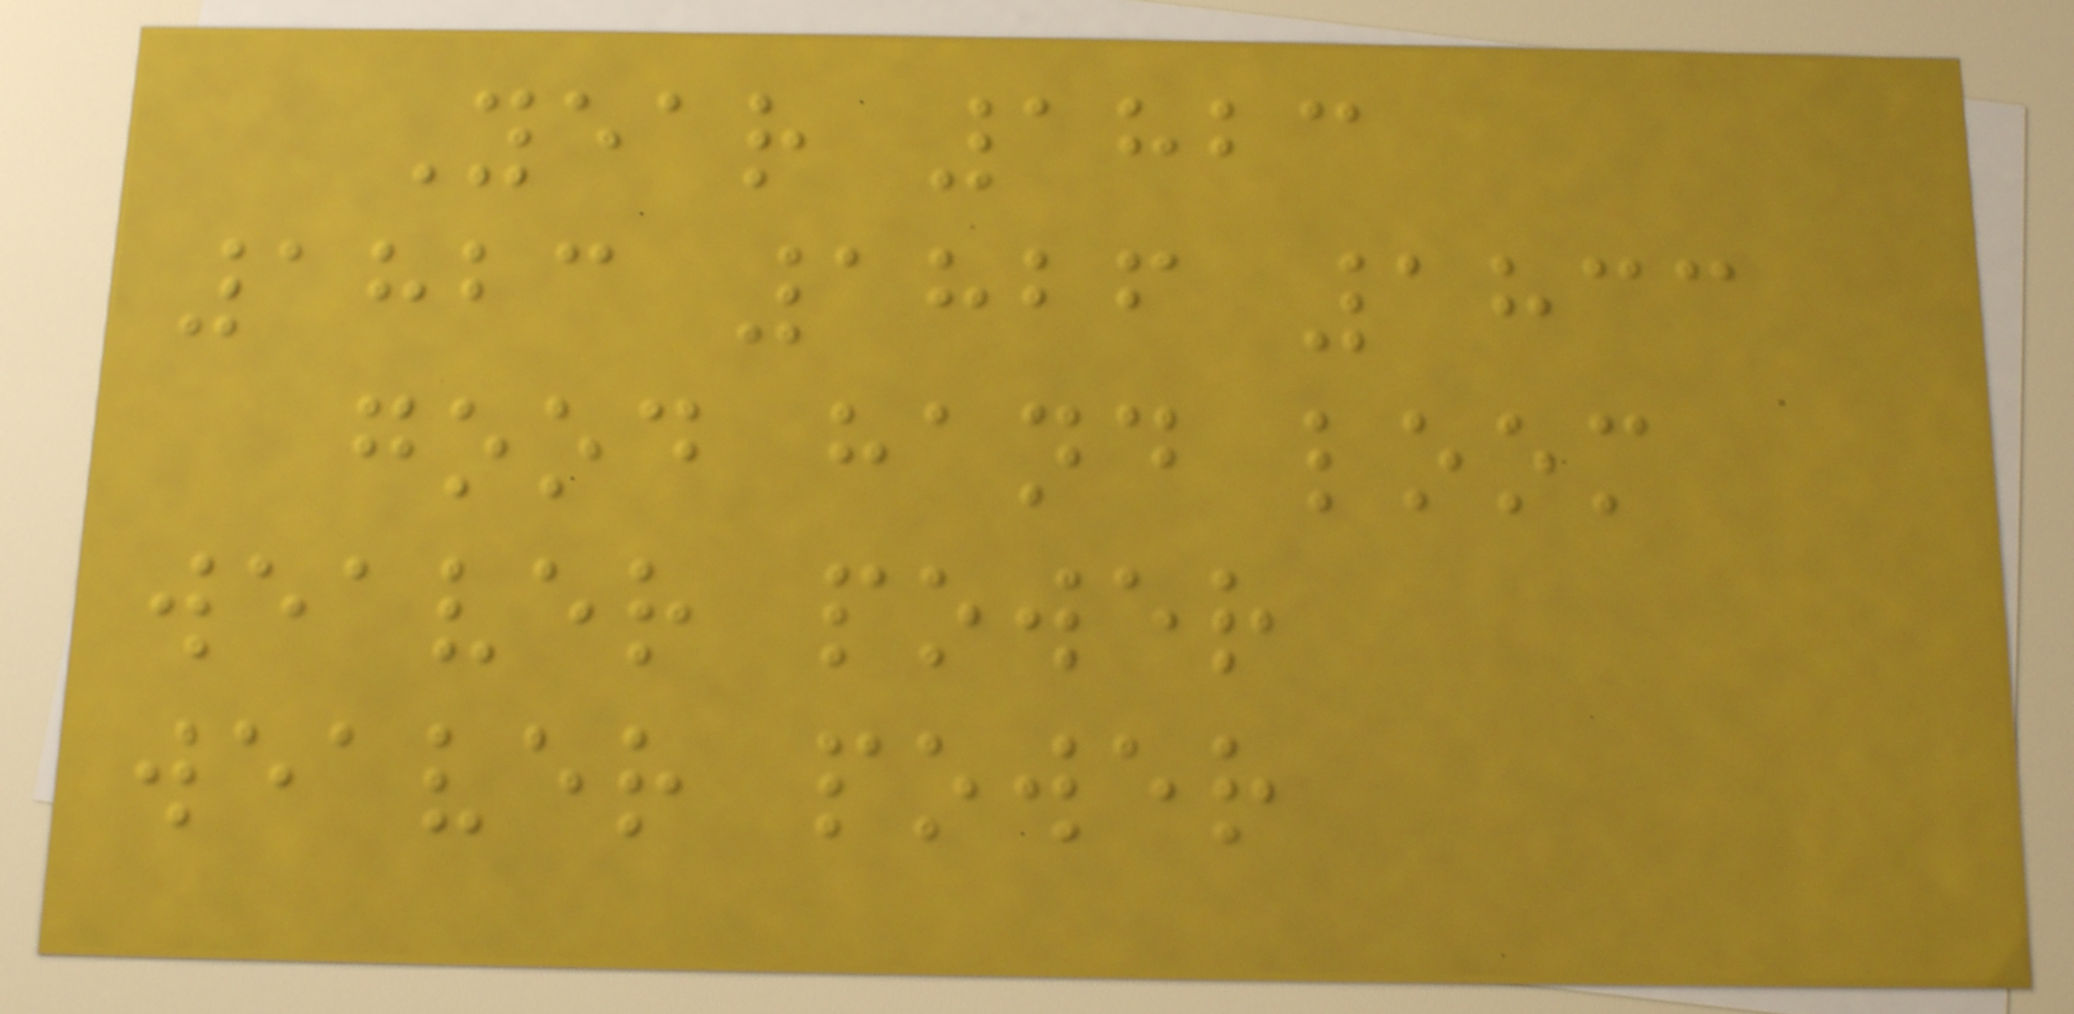Year 1823
1823 1826 1833
good hand loom
weaver power
weaver power
